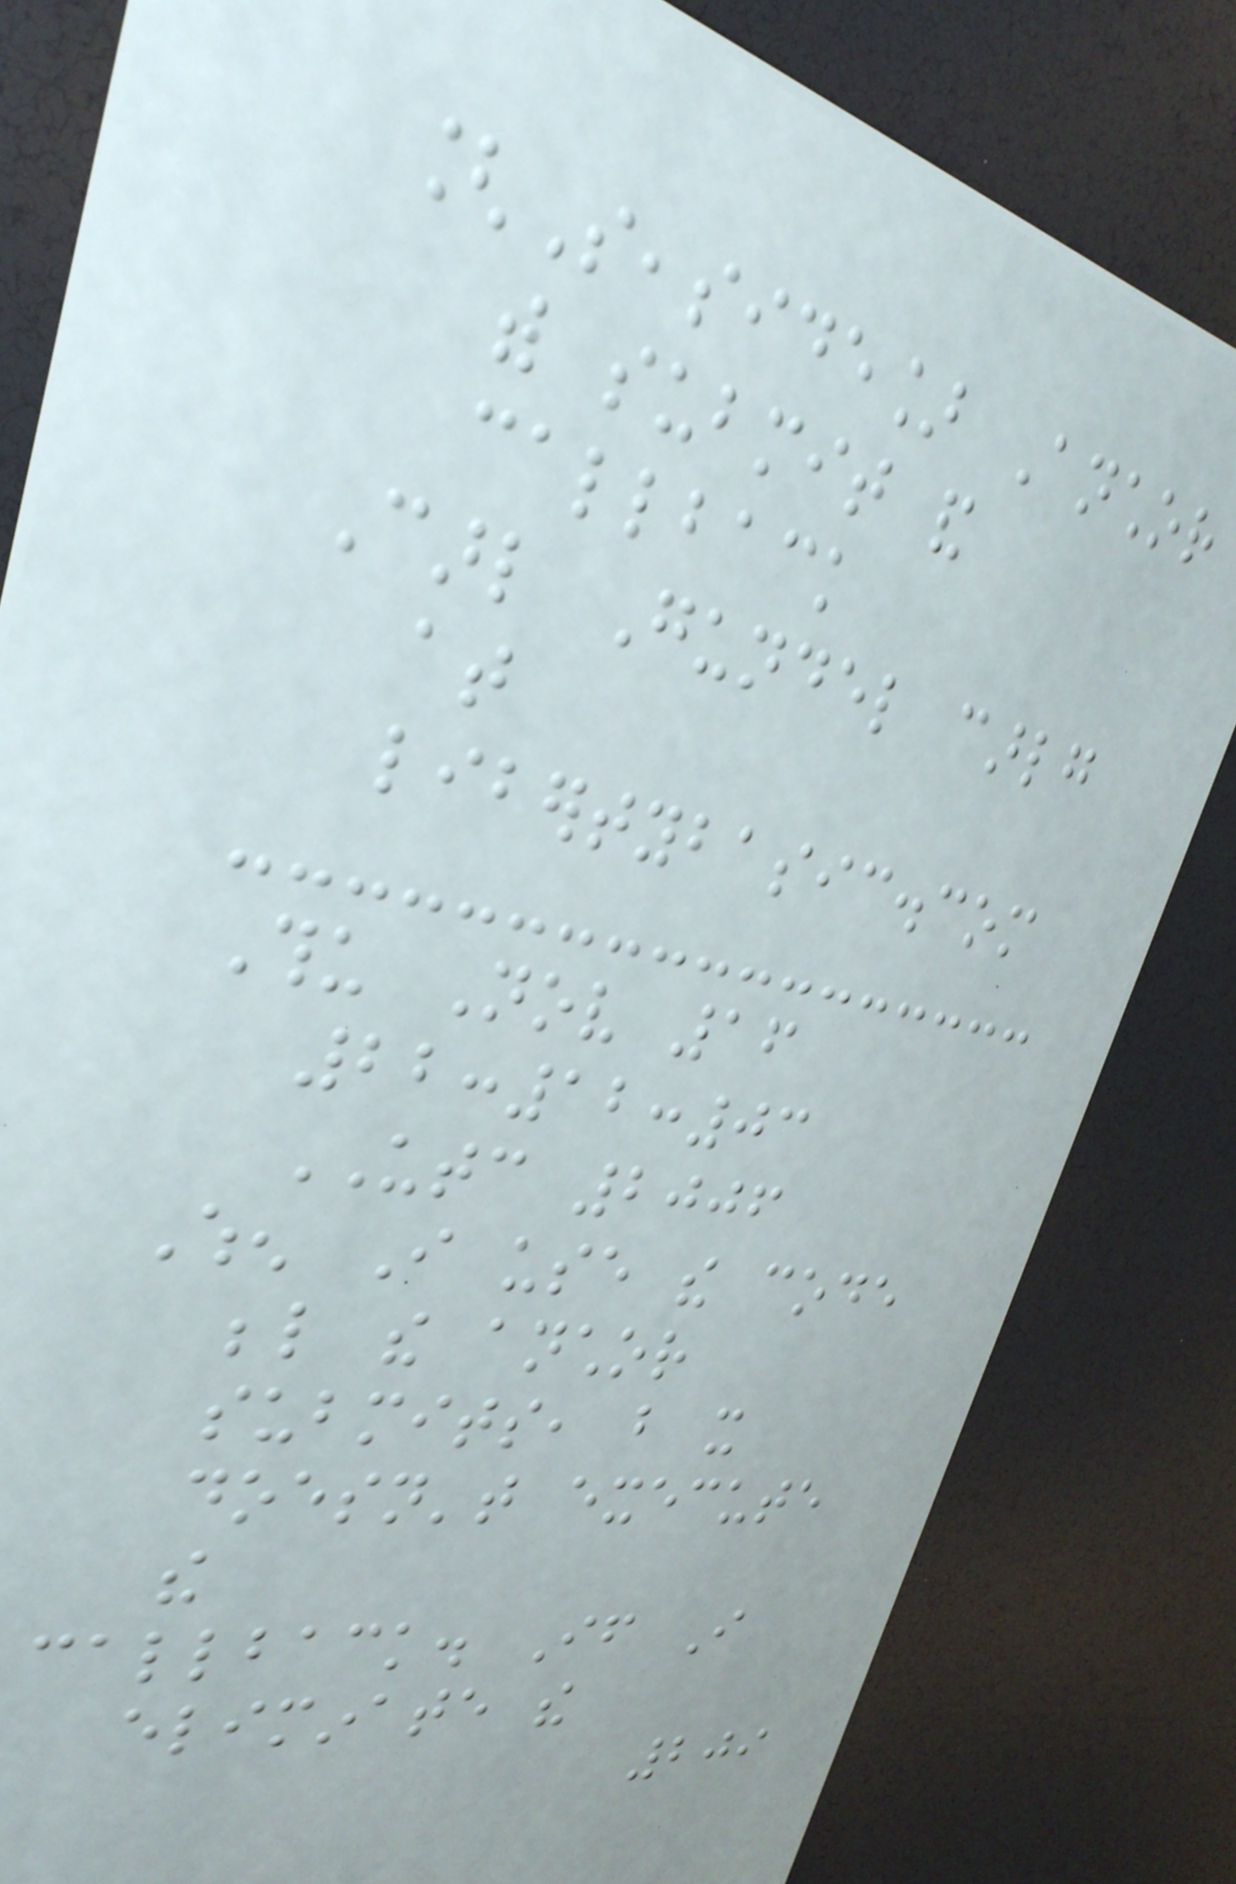[Seaside] Anchor
with submit and
callback
Carl Gundel carlg
at
libertybasic.com
Thu Nov 16
22:12:03
UTC 2006
When I use the code
below the anchor
submits, but it
doesn't execute
the
callback. If I
eliminate the
209
